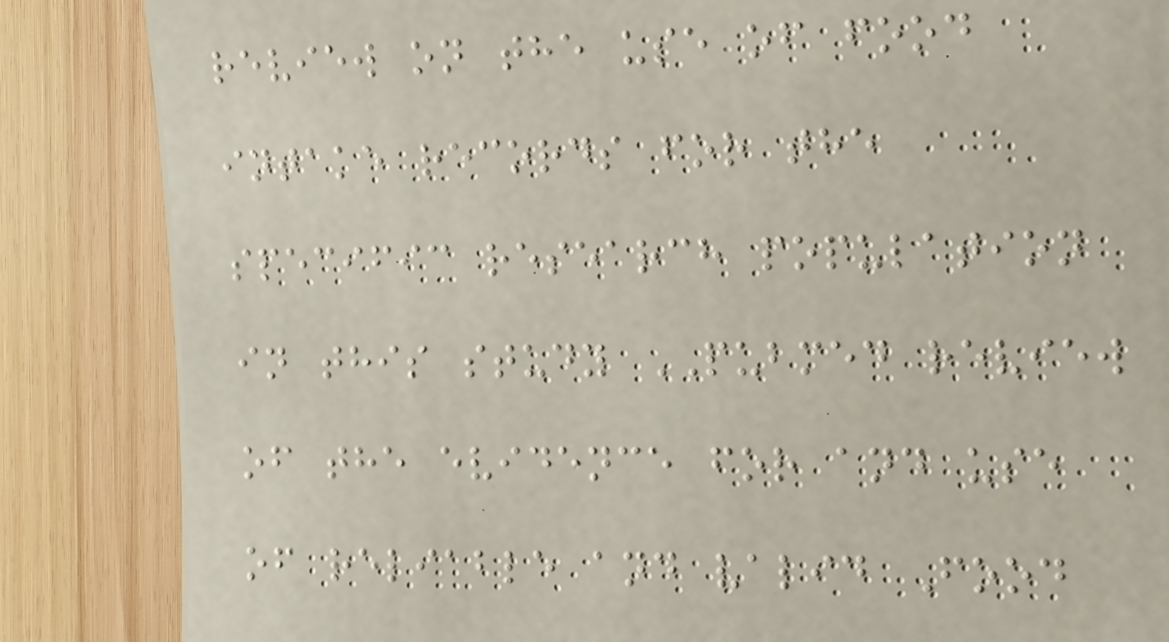review on the use of food
intake records for the
specific research population
in this study PUBMED review
of the evidence for and use
of reliable and valid Food
